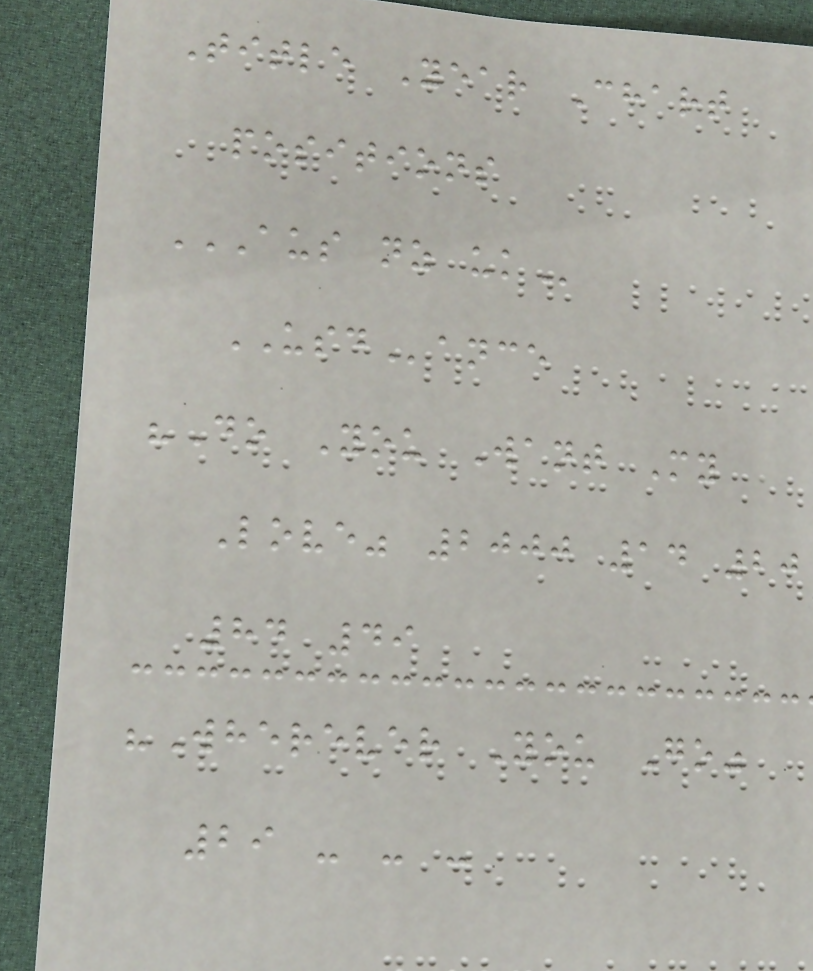Title Year Chart
positions
AUS NZ UK
USDance
"Do You Want My
Love" 2000 14 20
84 49
"Wherever You Go"
29 - - -
